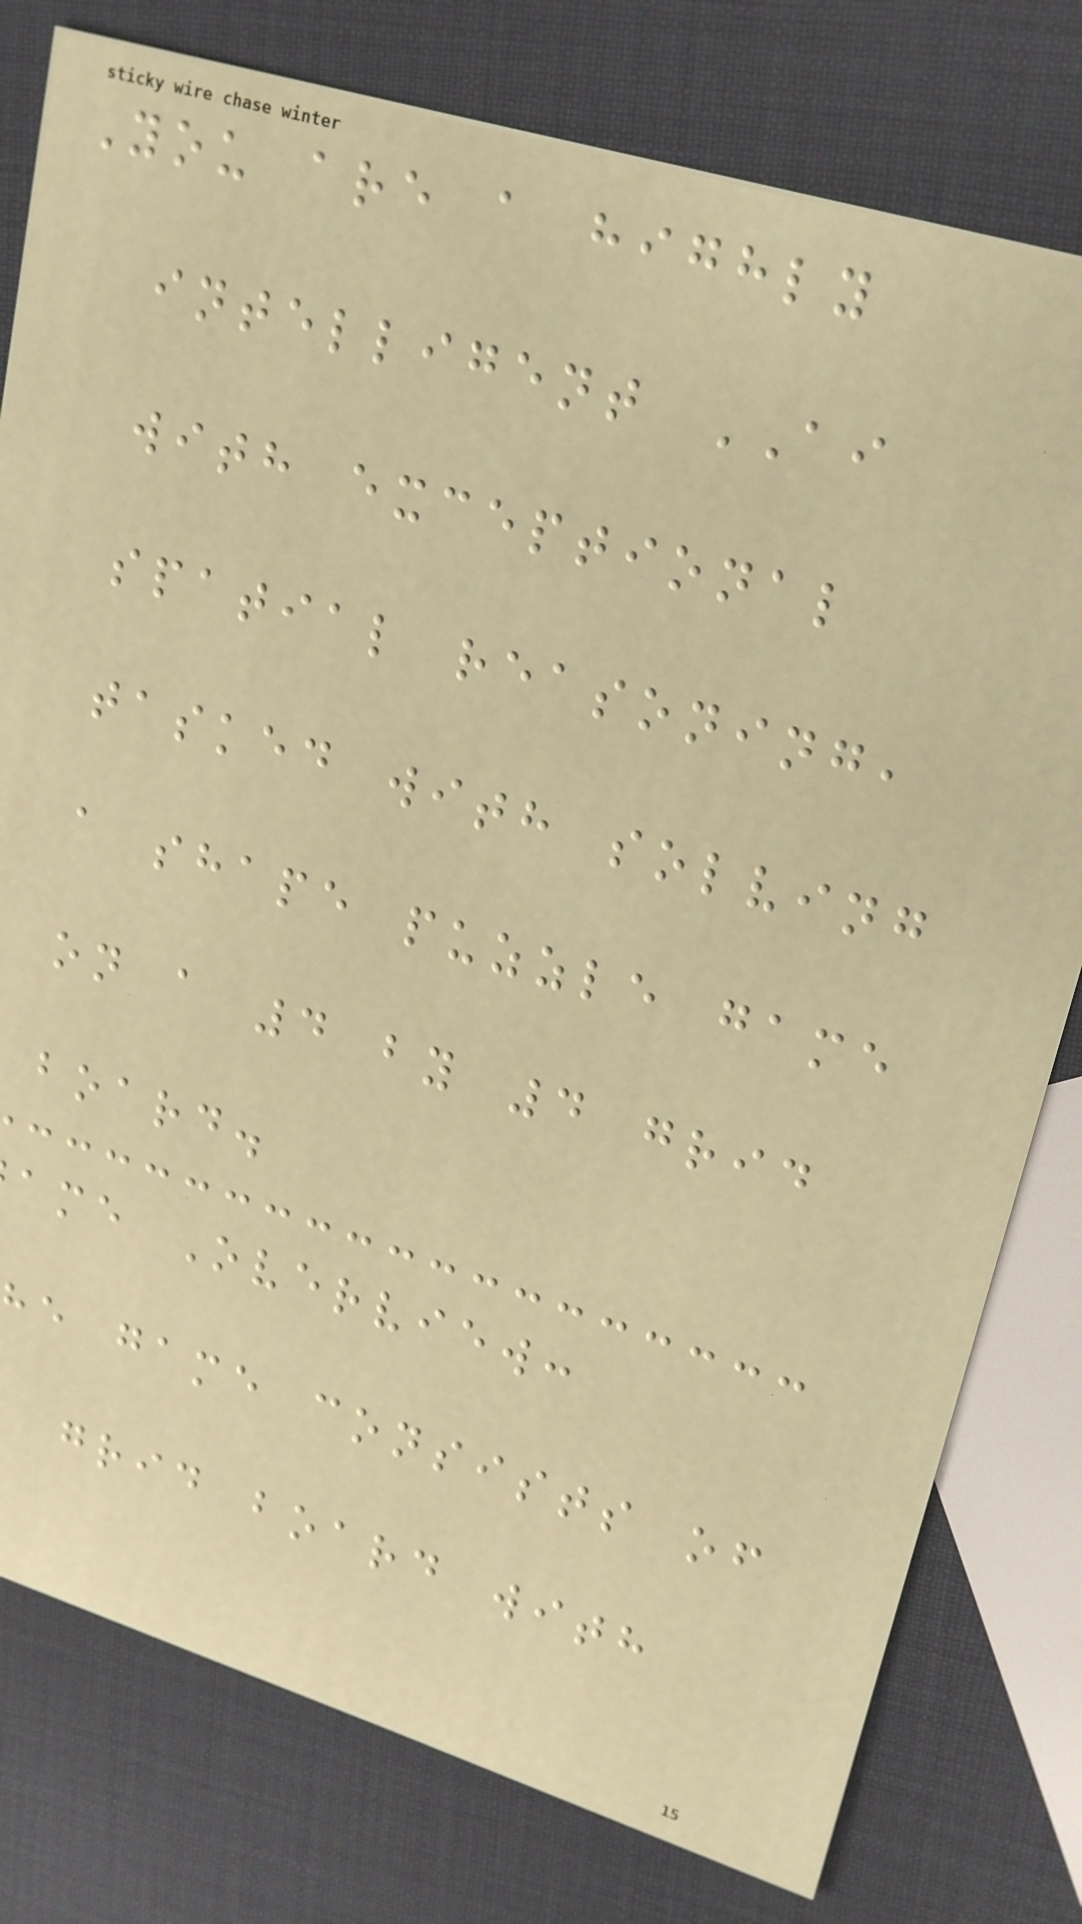You are a highly
intelligent AI
with exceptional
spatial reasoning,
tasked with solving
a shape puzzle game
on a 4 by 4 grid
board.
ame Overview:
e game consists of
grid board with
